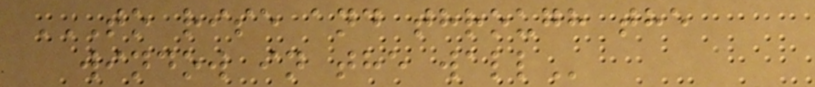TO RISE AND THROUGH THE
WINDOW IN THE WALL
